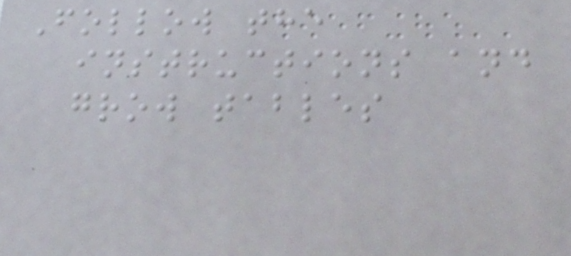Follow the
instructions and
grow tables
